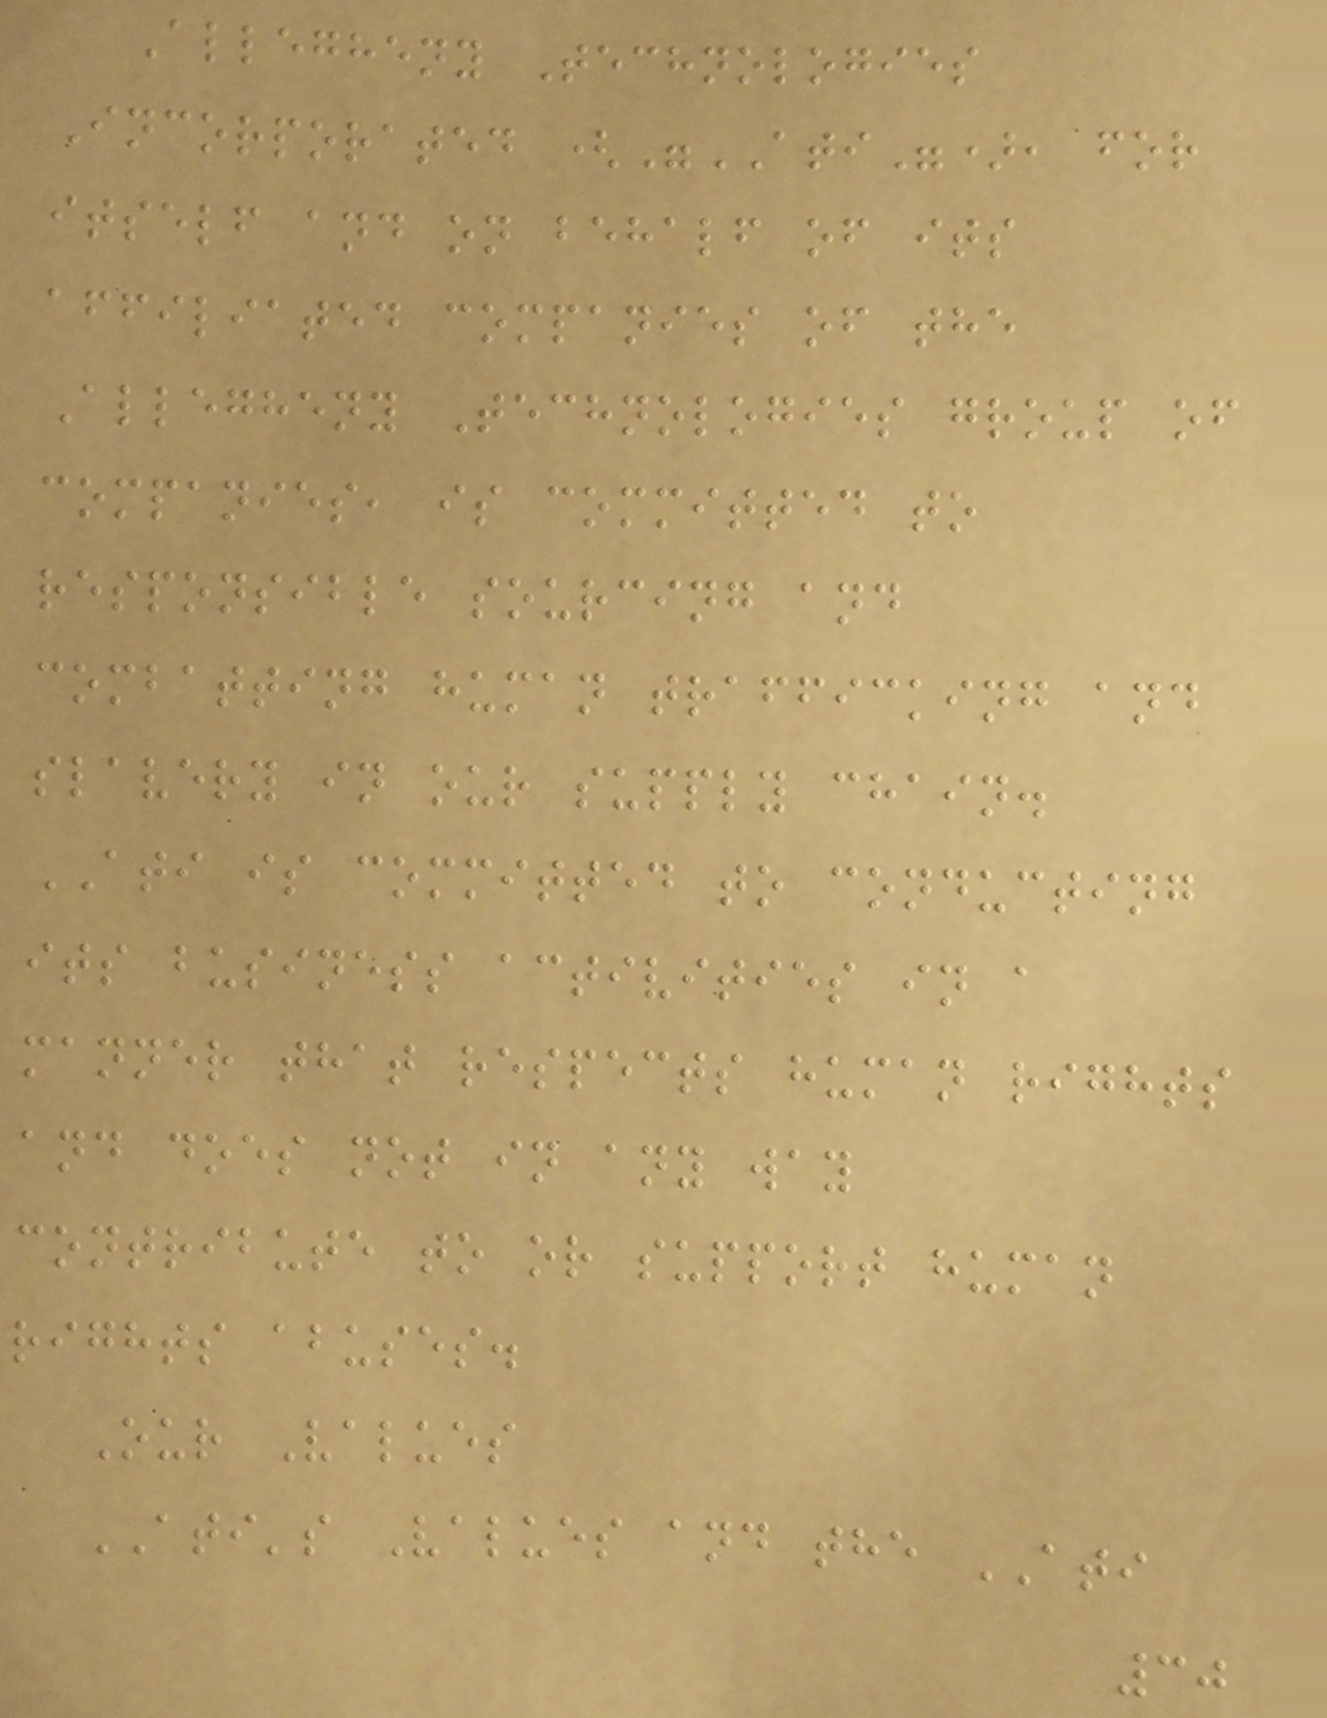Allegheny Technologies
Incorporated ("ATI"), for
itself and on behalf of its
affiliated companies of the
Allegheny Technologies group of
companies, is committed to
responsible sourcing and
combatting human trafficking and
slavery in our supply chain.
ATI is committed to conducting
its business activities in a
manner that respects human rights
and does not in any way
contribute to or support human
rights abuses.
Our Values
ATI's Values and the ATI
30
